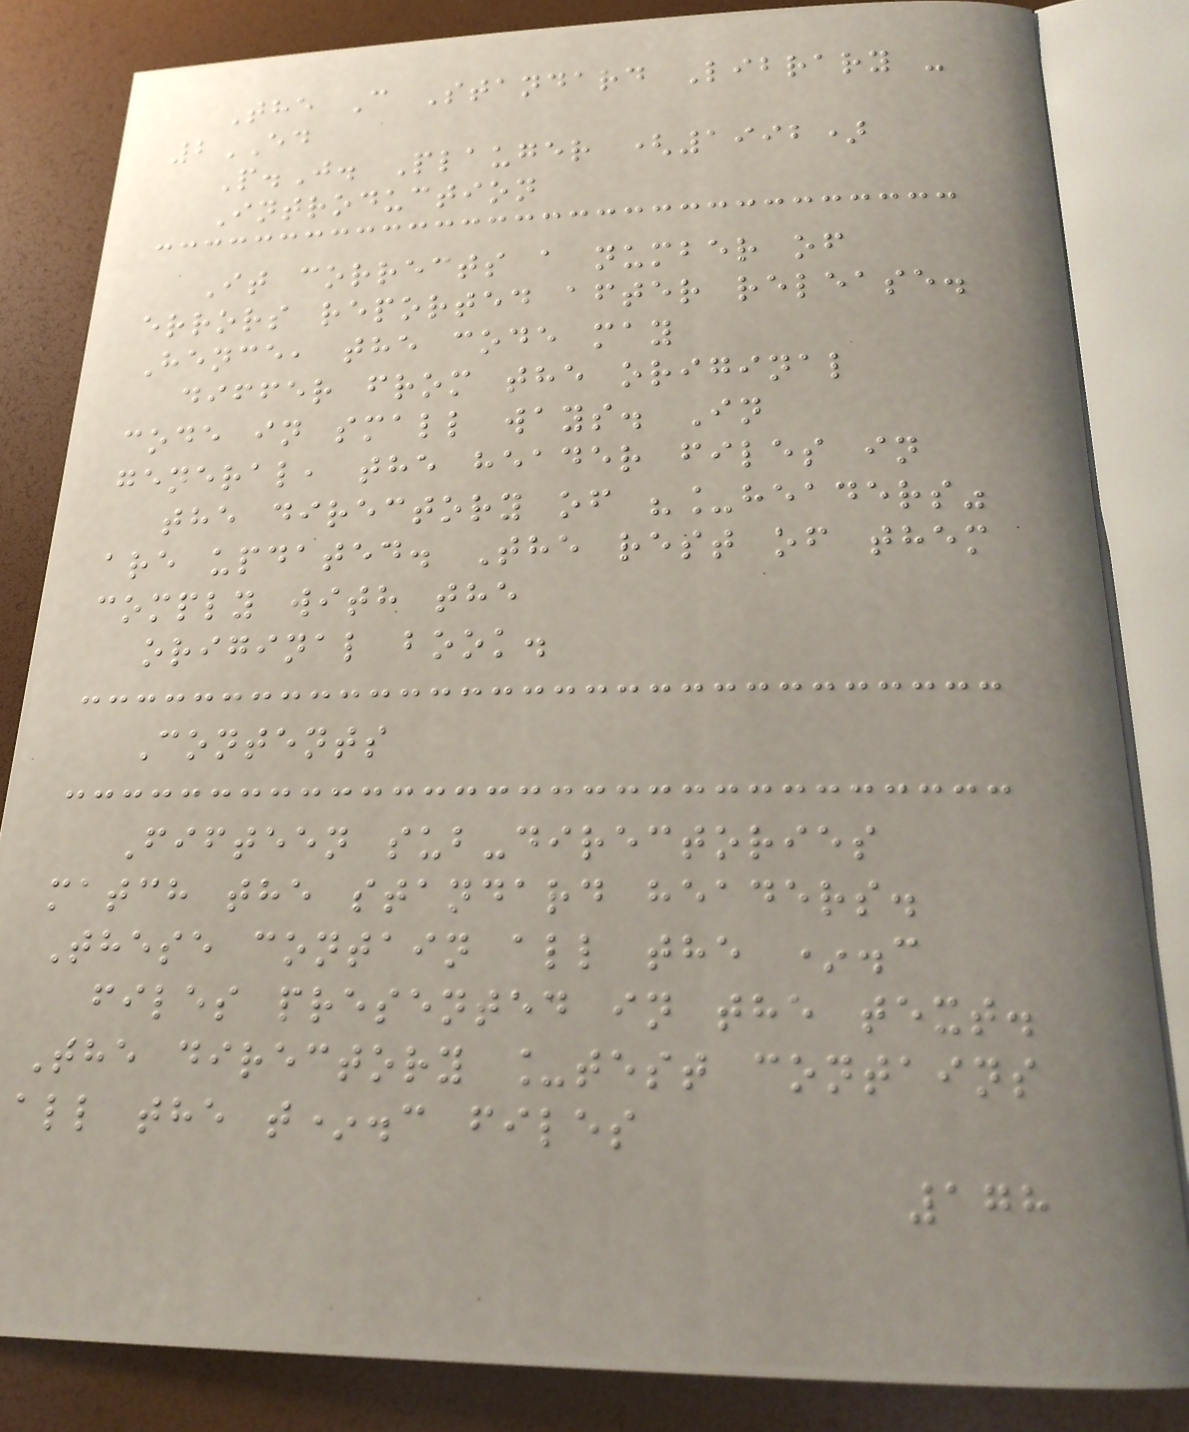The C Standard Library -
2ED
P.J. Plauger (1992)
Introduction
It corrects a number of
errors reported after release.
Hence, the code may
differ from the original
code in small ways. In
general, the header files in
the directory of "_headers"
are updated. The rest of them
comply with the
original book.
Contents
Fifteen sub-directories
match the standard headers.
These contain all the *.c
files presented in the text.
The directory _test contains
all the t*.c files
178
